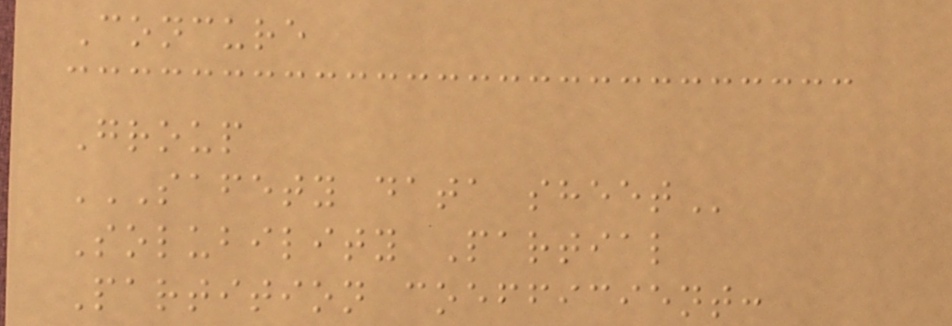Concure
Group
SAFETY DATA SHEET
Solubility Partial
Partition coefficient:
